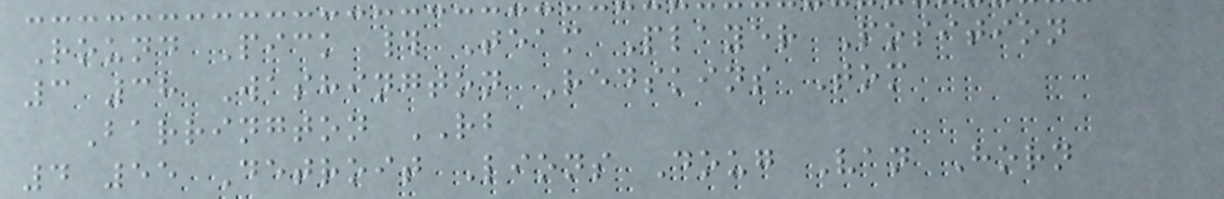Round Pick # Team Player Position
3 38 Washington Redskins Tom
Barrington RB
4 55 Detroit Lions Doug Van Horn
